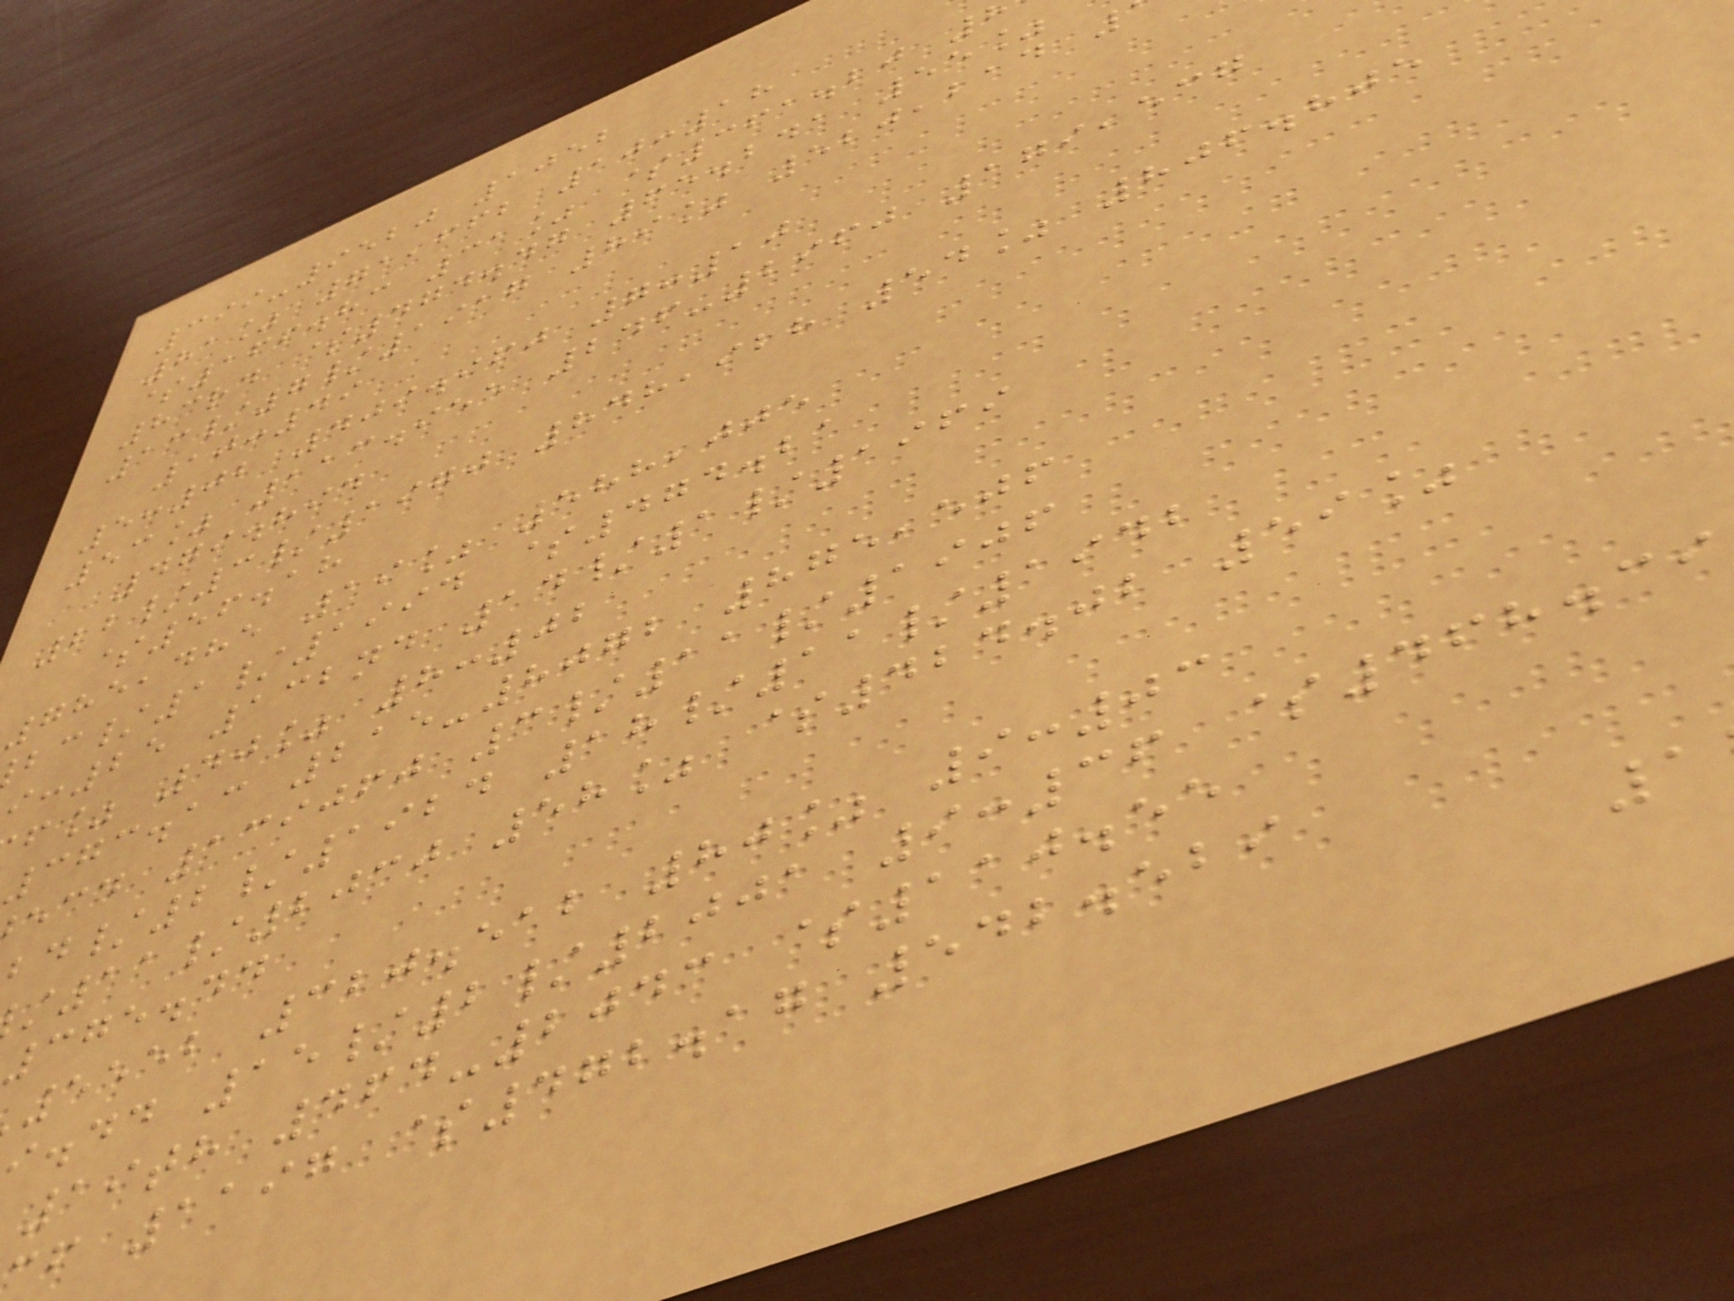399-9520 1052
81% 71,662 10:18
$166.83 31% $361.20
83rd $474.47 65.241 55%
13/7/1917 89% 520,214
10:49
5:02 409.960 7:10
53% 113.955 246-2960 179,537
479.894
22/3/1970 848,928 54% 806.805
$56.18
785,485 19% 588,005
/1/1994 $474.21
:25 132nd 14/1/1969
f% 40% 8:02
373.13 215-8072 875,506
ecd 139060 3/11/1906
/2/1924 18/11/1942
11/2030 58% $424.02 59%
375.44
5552 320.512 80% 9:03
i.dd 15/2/2001 9:36 $468.39
19th 464-2043 $110.55
cf 1197 $472.17 542.529
